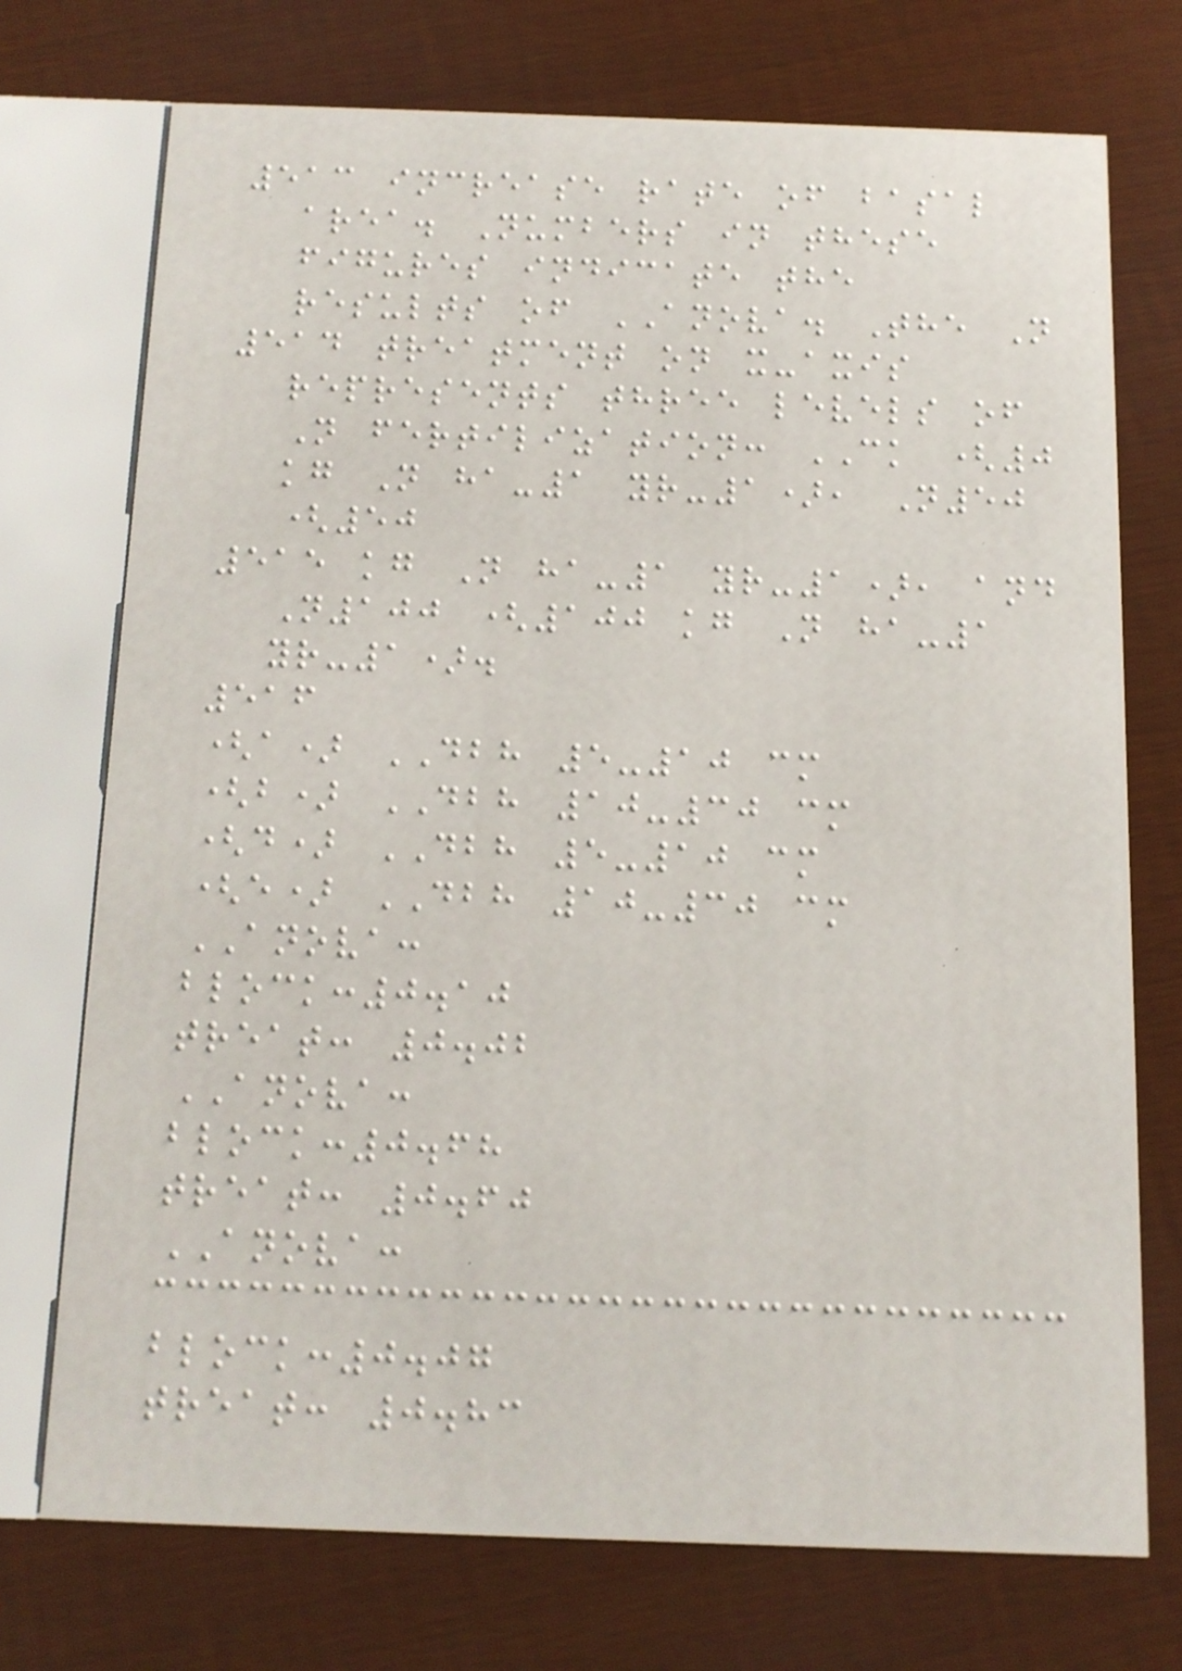513 increase rate of basal
area. Numbers in these
figures indicate the
results of ANOVA. The N
514 treatment on x-axis
represents three levels of
N fertilization: CK (0
kg N ha-1 yr-1), N50
(50
515 kg N ha-1 yr-1), and
N100 (100 kg N ha-1
yr-1).
516
(a) DBH 5-10 cm
(b) DBH 10-30 cm
(d) DBH 5-10 cm
(e) DBH 10-30 cm
ANOVA:
block:0.10
treat: 0.02
ANOVA:
block:0.68
treat: 0.60
ANOVA:
block:0.07
treat: 0.83
